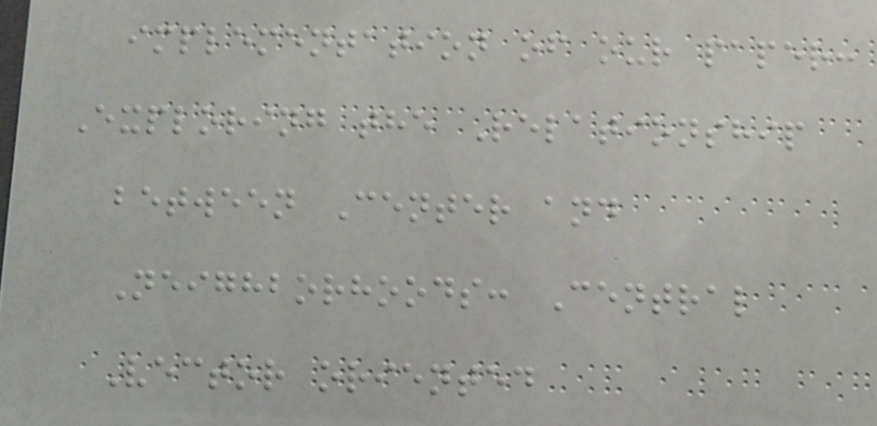implementation of our paper:
Exploring the Relationship
between Center and
Neighborhoods: Central
Vector oriented
